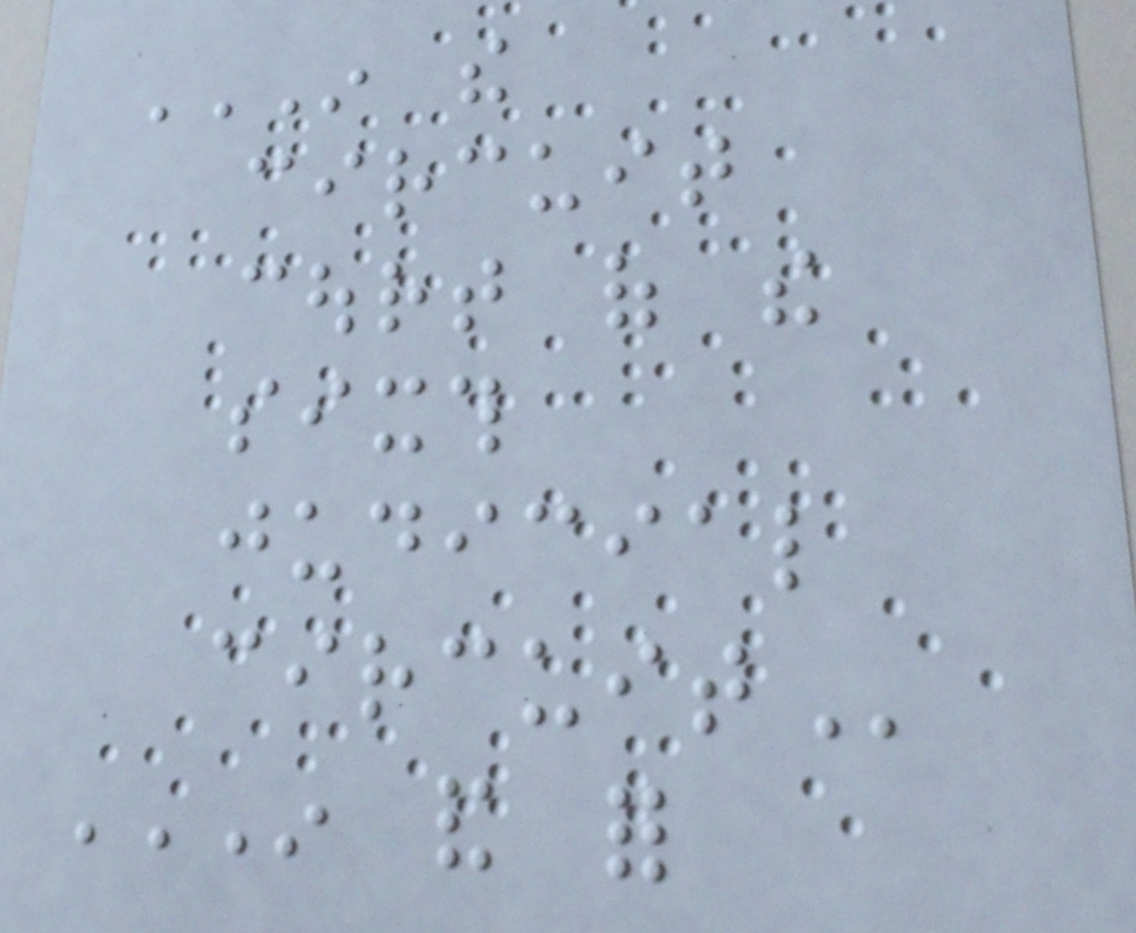IN THE
CIRCUIT
COURT OF THE
SIXTH
JUDICIAL
CIRCUIT
IN AND FOR
